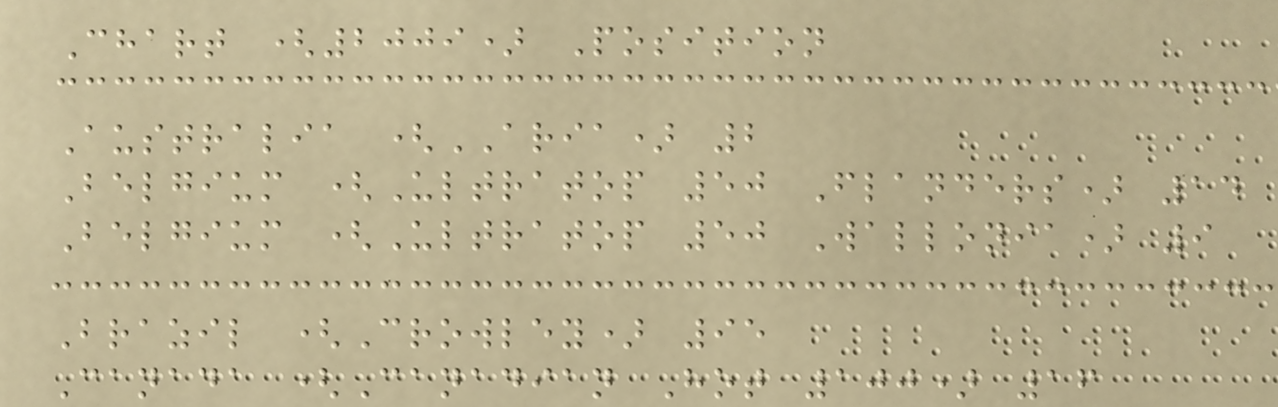Chart (2009) Position
Australia (ARIA) 2
Belgium (Ultratop 50 Flanders) 14
Belgium (Ultratop 50 Wallonia) 9
Brazil (Crowley) 95
Canada (Canadian Hot 100) 16
